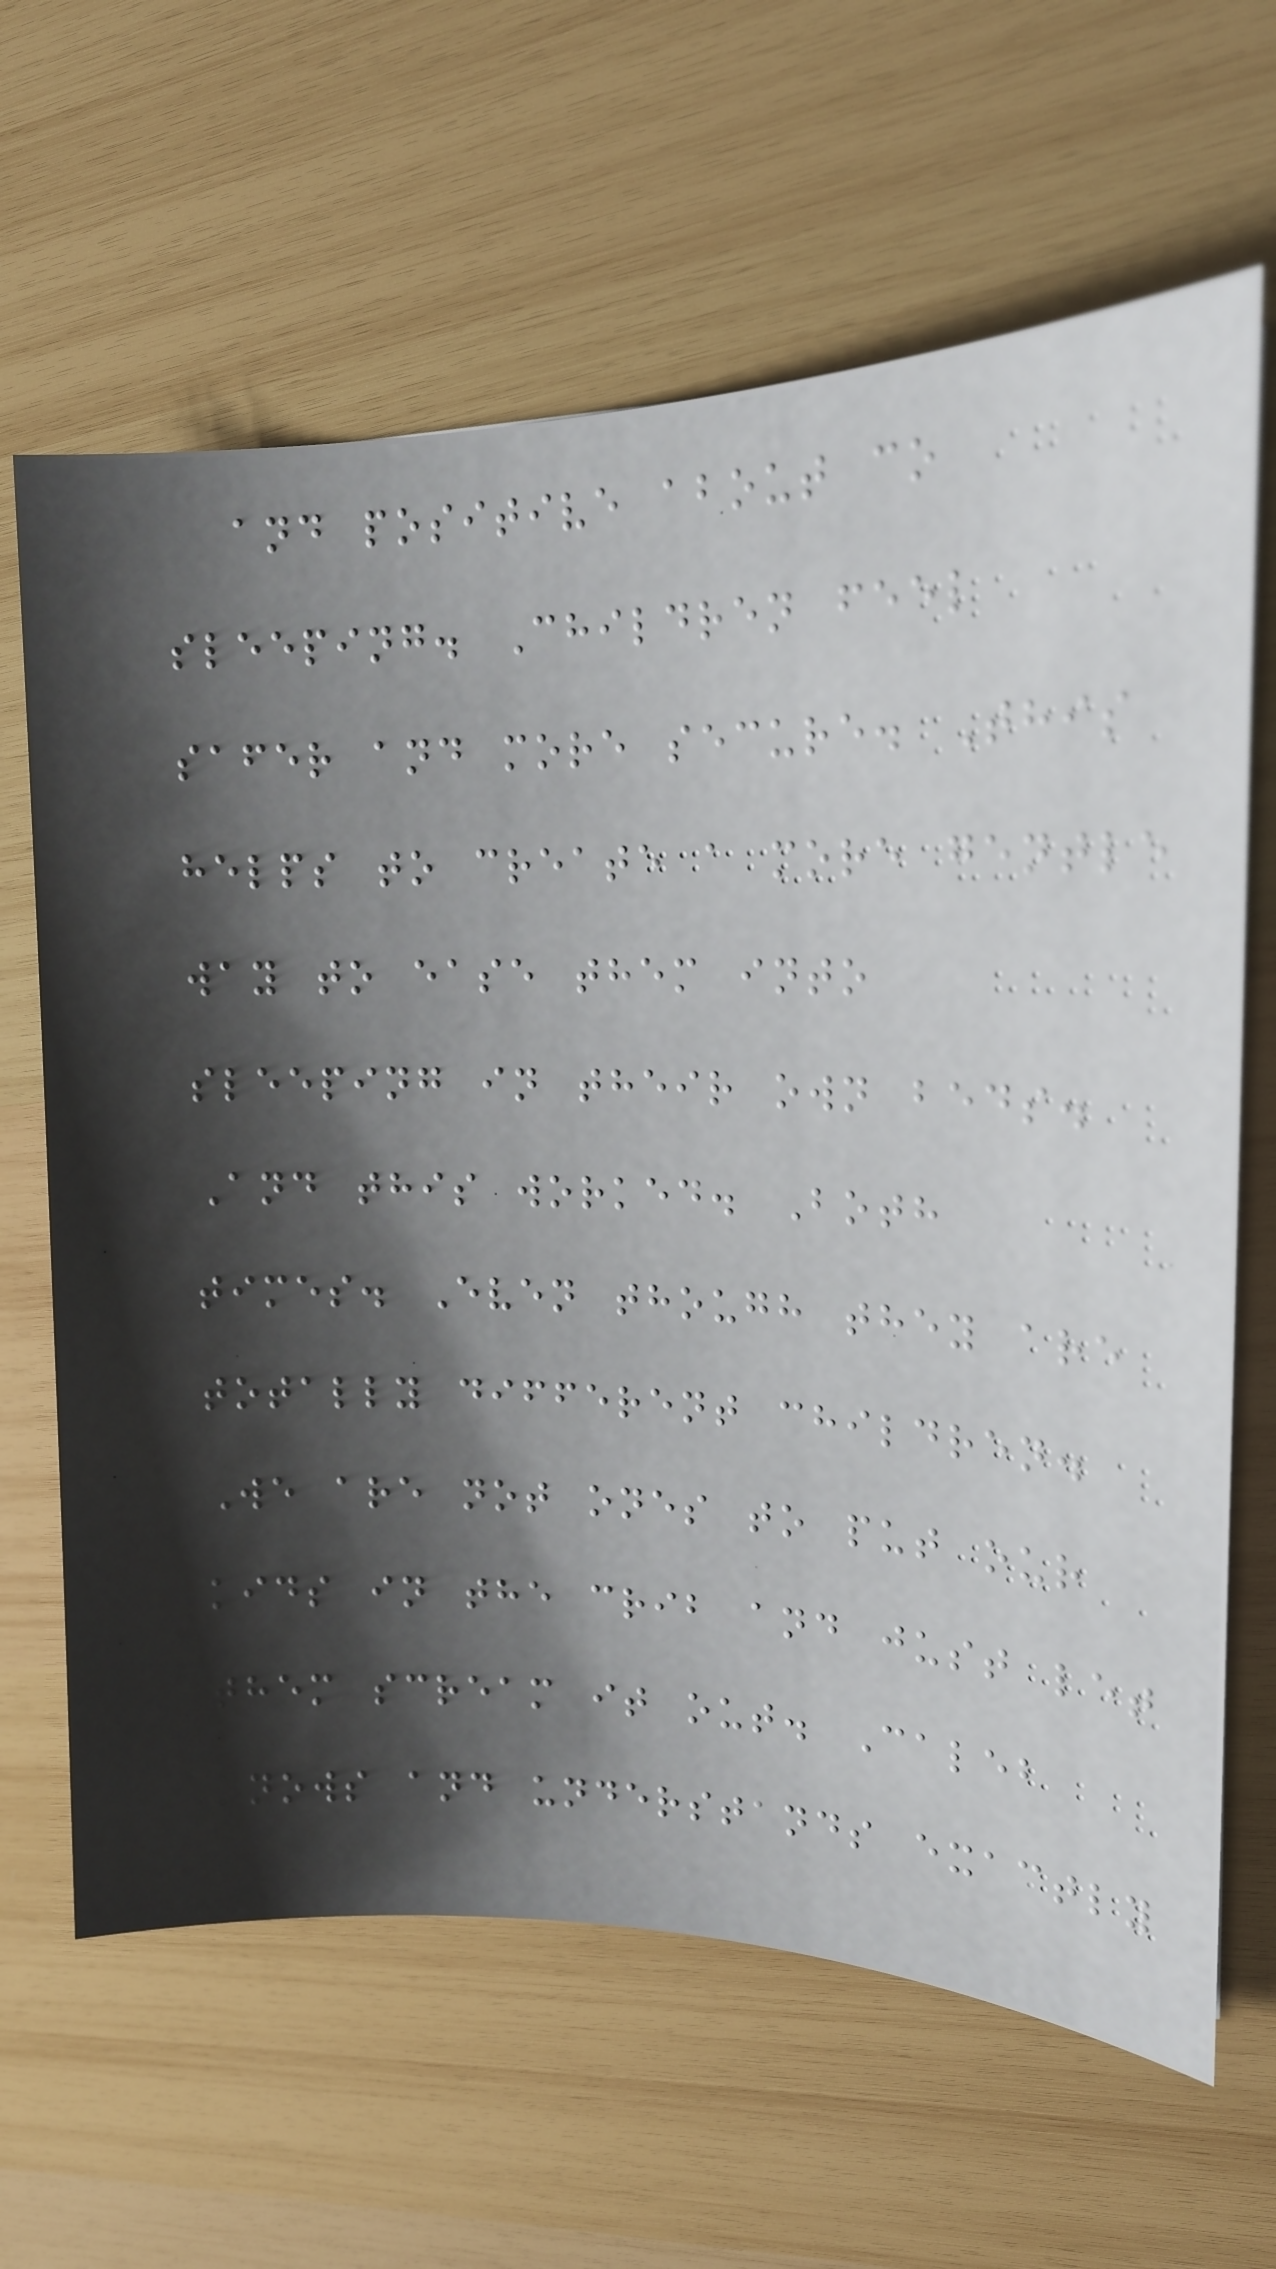and positive about co
sleeping. Children feel
safer and more secure. This
helps to create a more gentle
way to ease them into
sleeping in their own beds.
And this worked. Both
times. Even though they are
totally different children.
We are not ones to put our
kids in the crib and just let
them scream it out. Caleb
knows and understands exactly
